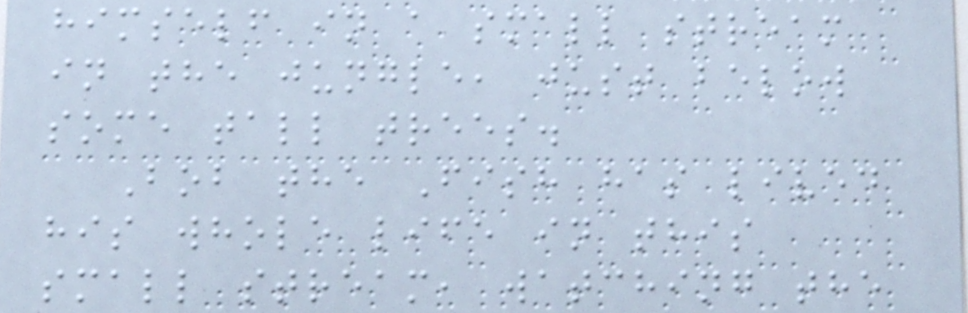himself in a small stream
in the jungle, just below
some tall trees.
Bob the Fish has lived
his whole life in this
small stream, watching the
